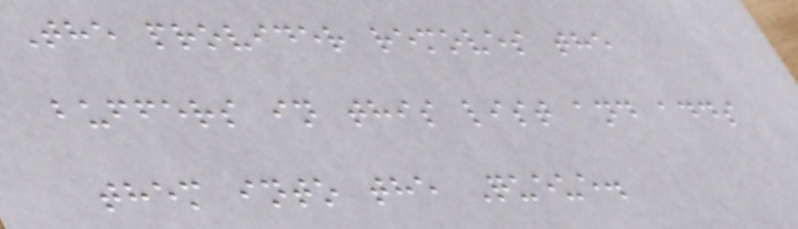The provider removes the
buffers in this list and adds
them into the Queue.
